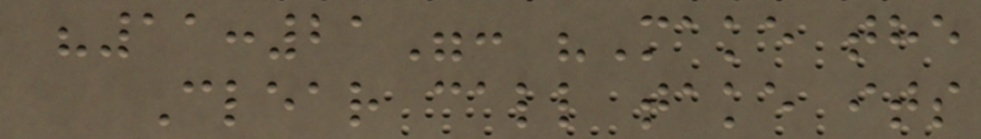"11:21": "Make the
Clear call take its
